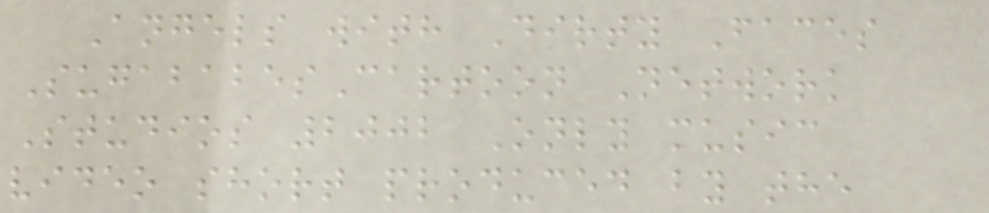Angels with Dirty Faces
SugababesCartoon Network
Studios 2002 Only music
video short produced by the
